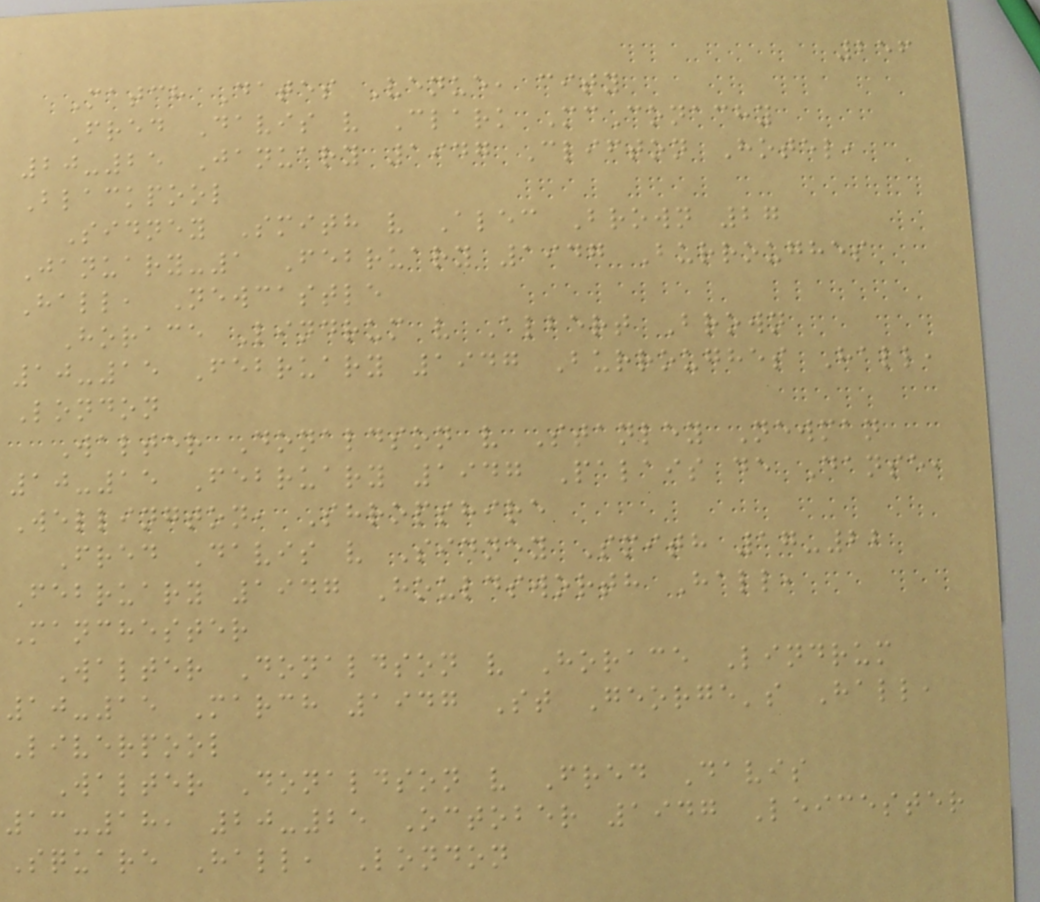256
Match Dates Venue, city
Fred Davis v Clark McConachy
20-25 January 1947 Clifton Hotel,
Blackpool
Sidney Smith v Alec Brown 27
January-1 February 1947 Burroughes
Hall, Newcastle
Horace Lindrum v Albert Brown
10-15 February 1947 Burroughes Hall,
London
Walter Donaldson v Stanley Newman
10-15 February 1947 Palais de Danse,
Wellington, Shropshire
Fred Davis v Sidney Smith 17-22
February 1947 Houldsworth Hall,
Manchester
Walter Donaldson v Horace Lindrum
10-15 March 1947 St George's Hall,
Liverpool
Walter Donaldson v Fred Davis
13-18, 20-25 October 1947 Leicester
Square Hall, London
